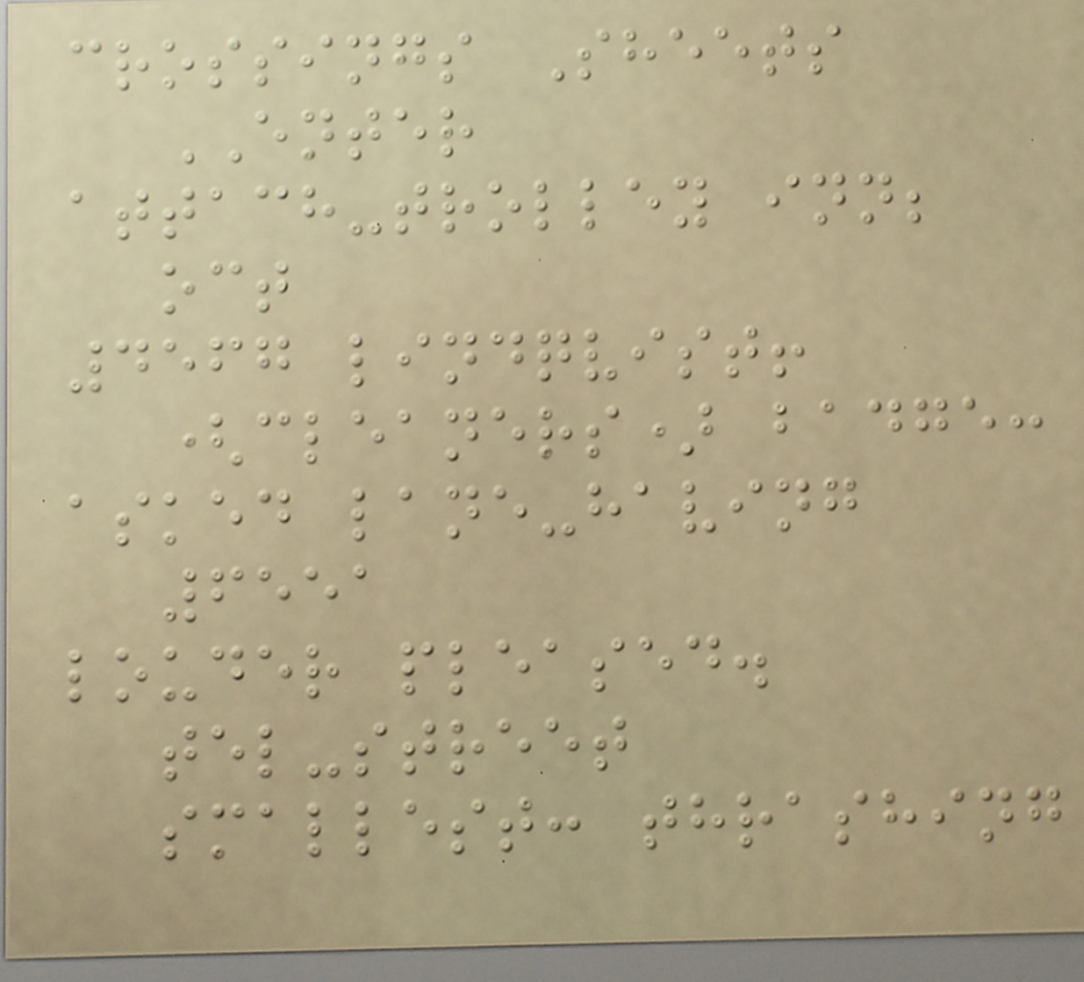crossings Sheets
ENTER
attach-trolley inn;
oct
4567 lindqvist!
(cleaners) badge:
asked lane-having
6551
louder pleased.
tel-street
smallest: thrashing
